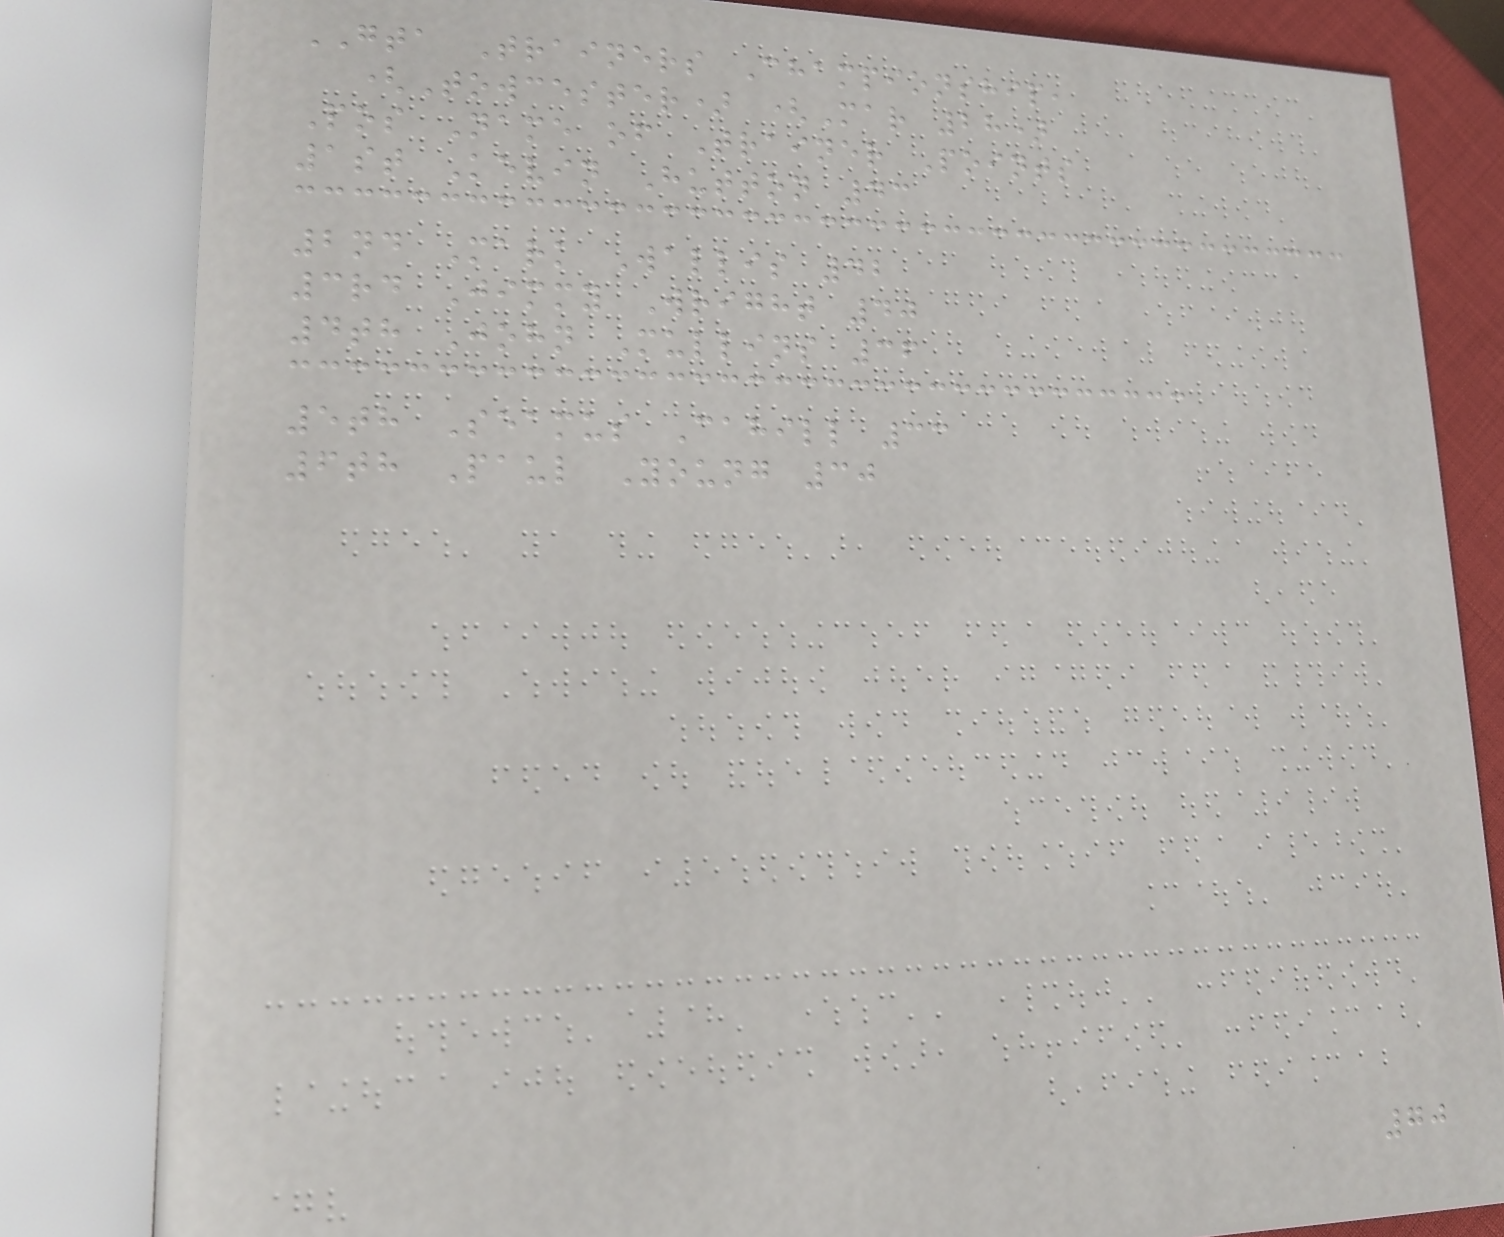GTA Trainers Championship,
(Towcester) (Mar 28)
Pos Name of Trainer Points
1st Kevin Hutton 43
2nd Mark Wallis 42
3rd Jimmy Wright 40
4th John Mullins 36
5th Seamus Cahill 33
6th Paul Young 30
70
